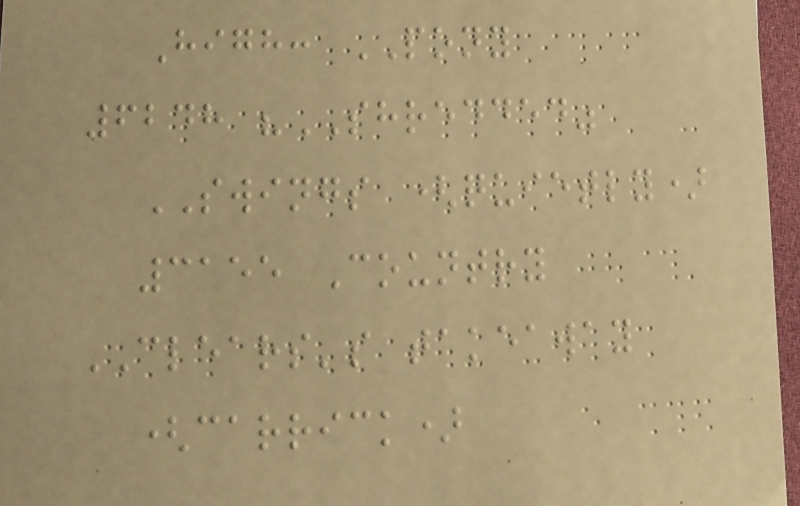High: PONY
6248 "SHREDDED"
SWINGS (quietly)
3155 Country
CLEARS's takeaway
(carrick)
